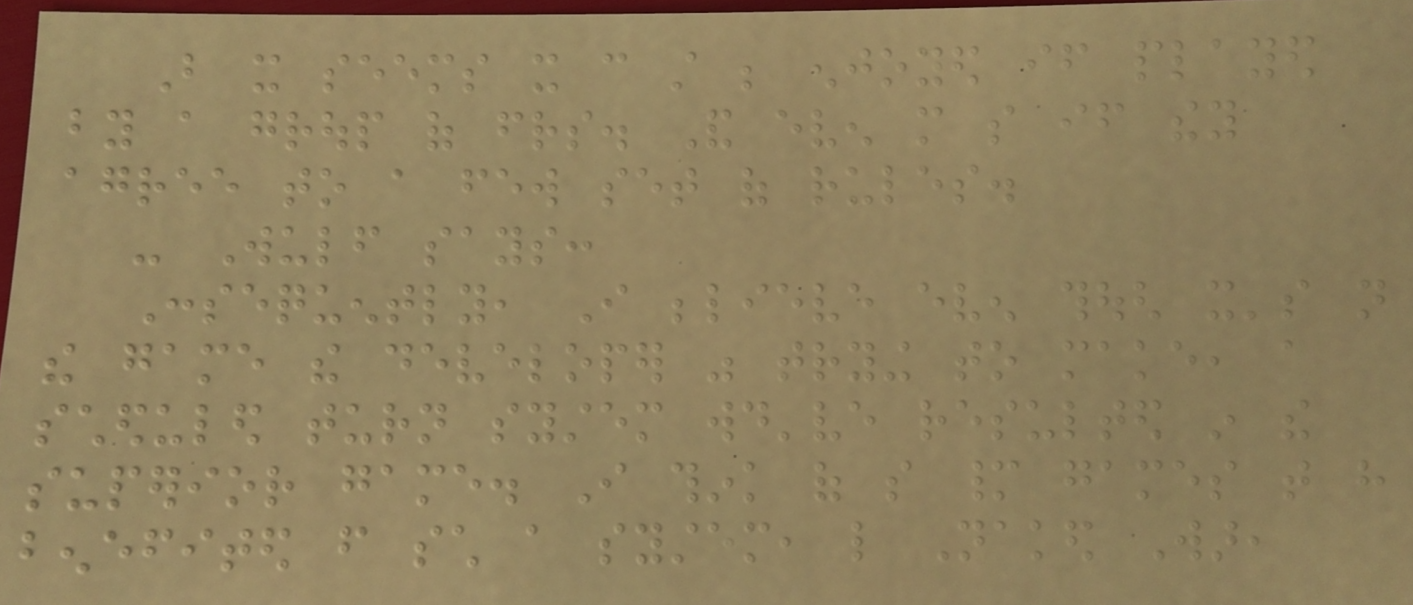But it seems it can still be enjoyed if played
by a group of friends. And even more so if they
agree to a few set of rules.
- Wulf says:
Consequently, I believe even though it's not
the game the developer was trying to make, a
scheduled turn system would've resulted in the
superior game. I think of so many games that have
benefited from such a system, like Naked War,
